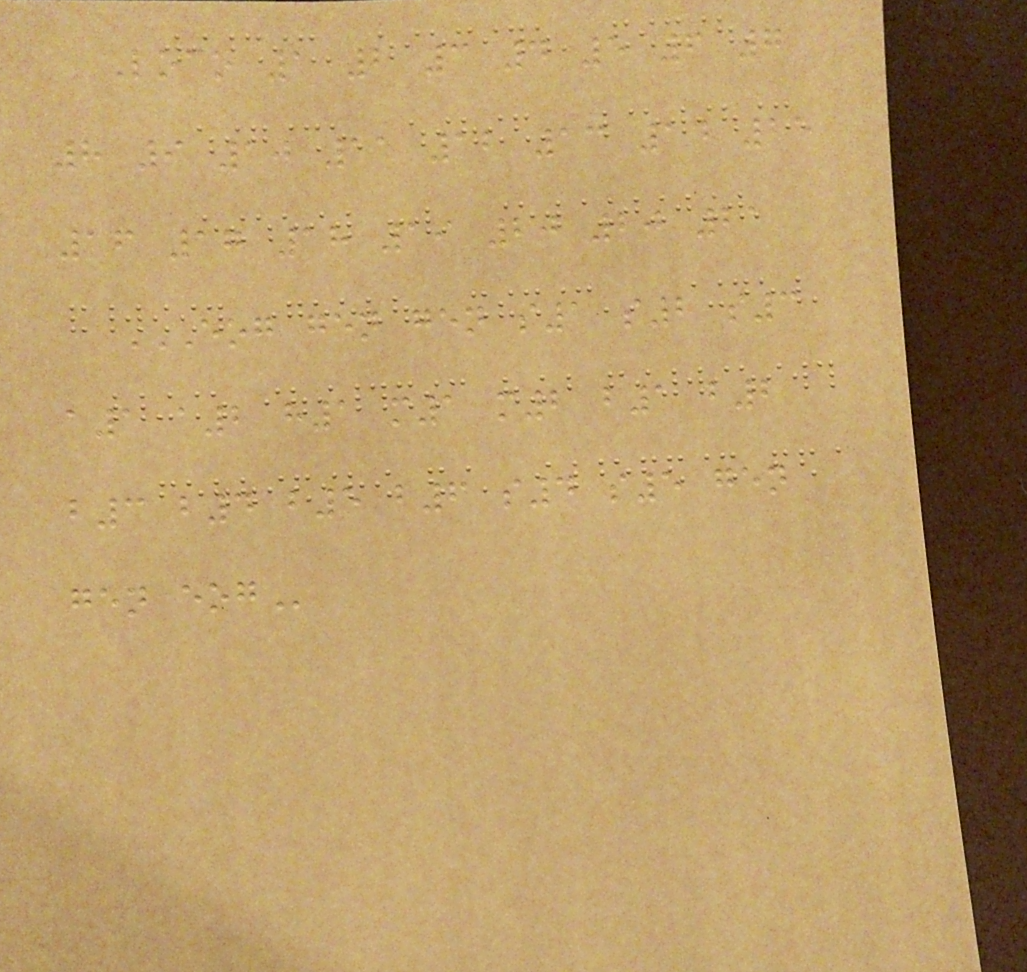Loco 1 2 3 4 5 6 7
8 9 10 11 12 13 14 15
16 17 18 19 20 20 21
EOG GEN GEN S1 S2 S3
A1 A2 H1 M1 M2 B1 B2
B3 B4 B5 B6 S4 S5 GEN
GEN EOG
